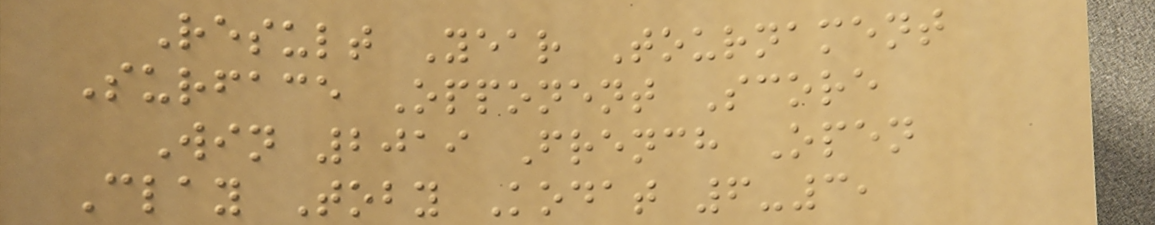Result Year Tournament
Surface Opponent Score
Win 2019 French Open
Clay Toby Kodat 6-3,
